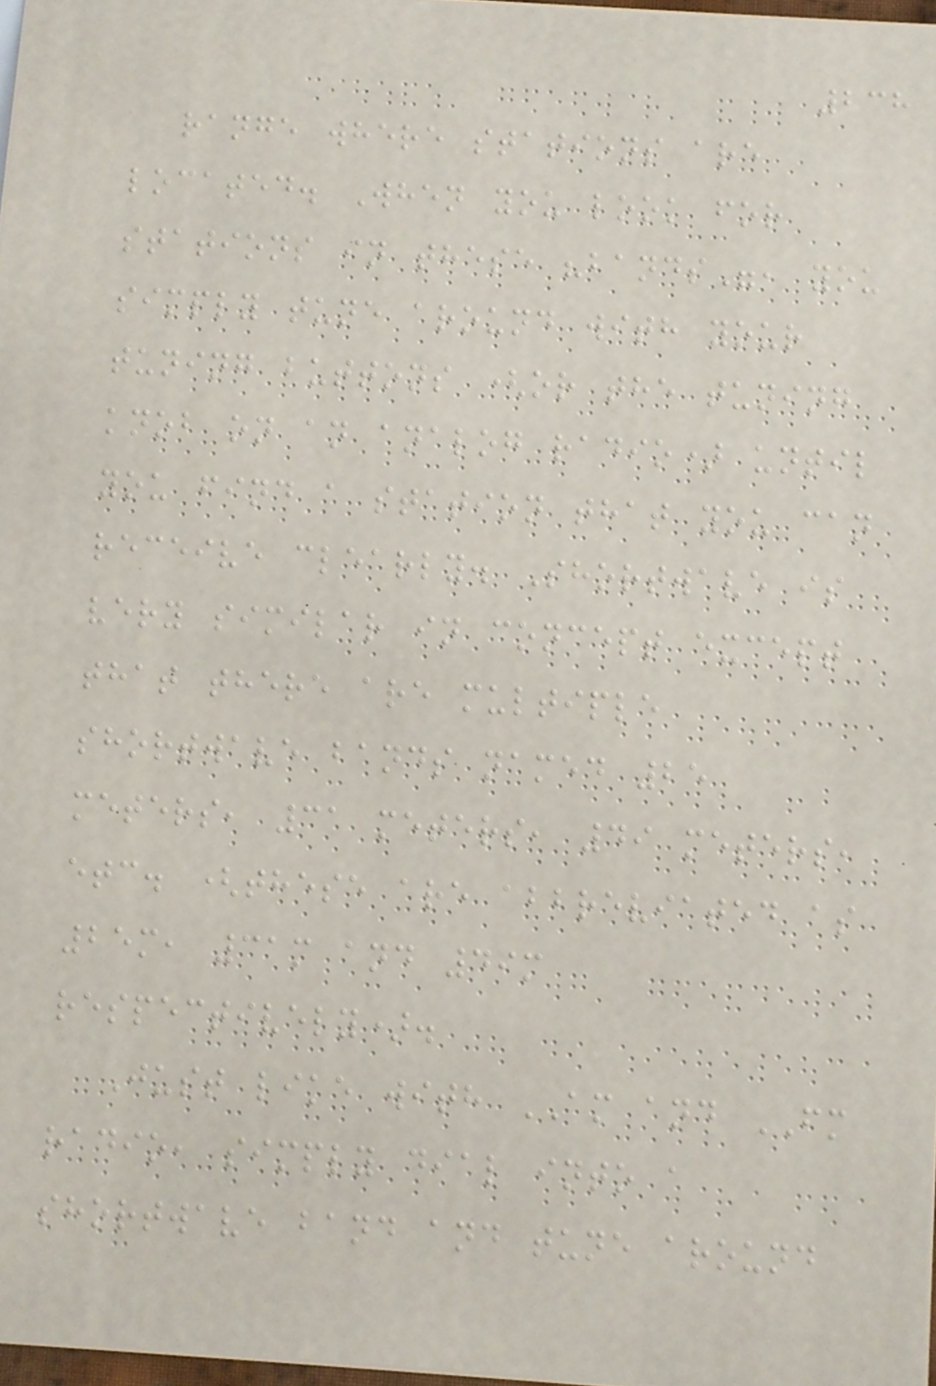238
range where stations are
located. When you look for
stations in these "bands", you
simply tune around with your
tuning buttons (or the tuning
knob on an analog radio) until
you find a station that you can
receive clearly. Shortwave is
very similar in concept except
that there are multiple
shortwave bands named 25
meters, 31 meters, 49 meters,
etc. (these are abbreviated as
25m, 31m and 49m
respectively).
Just like with AM and FM
radio, simply dial into a
shortwave band and tune around
